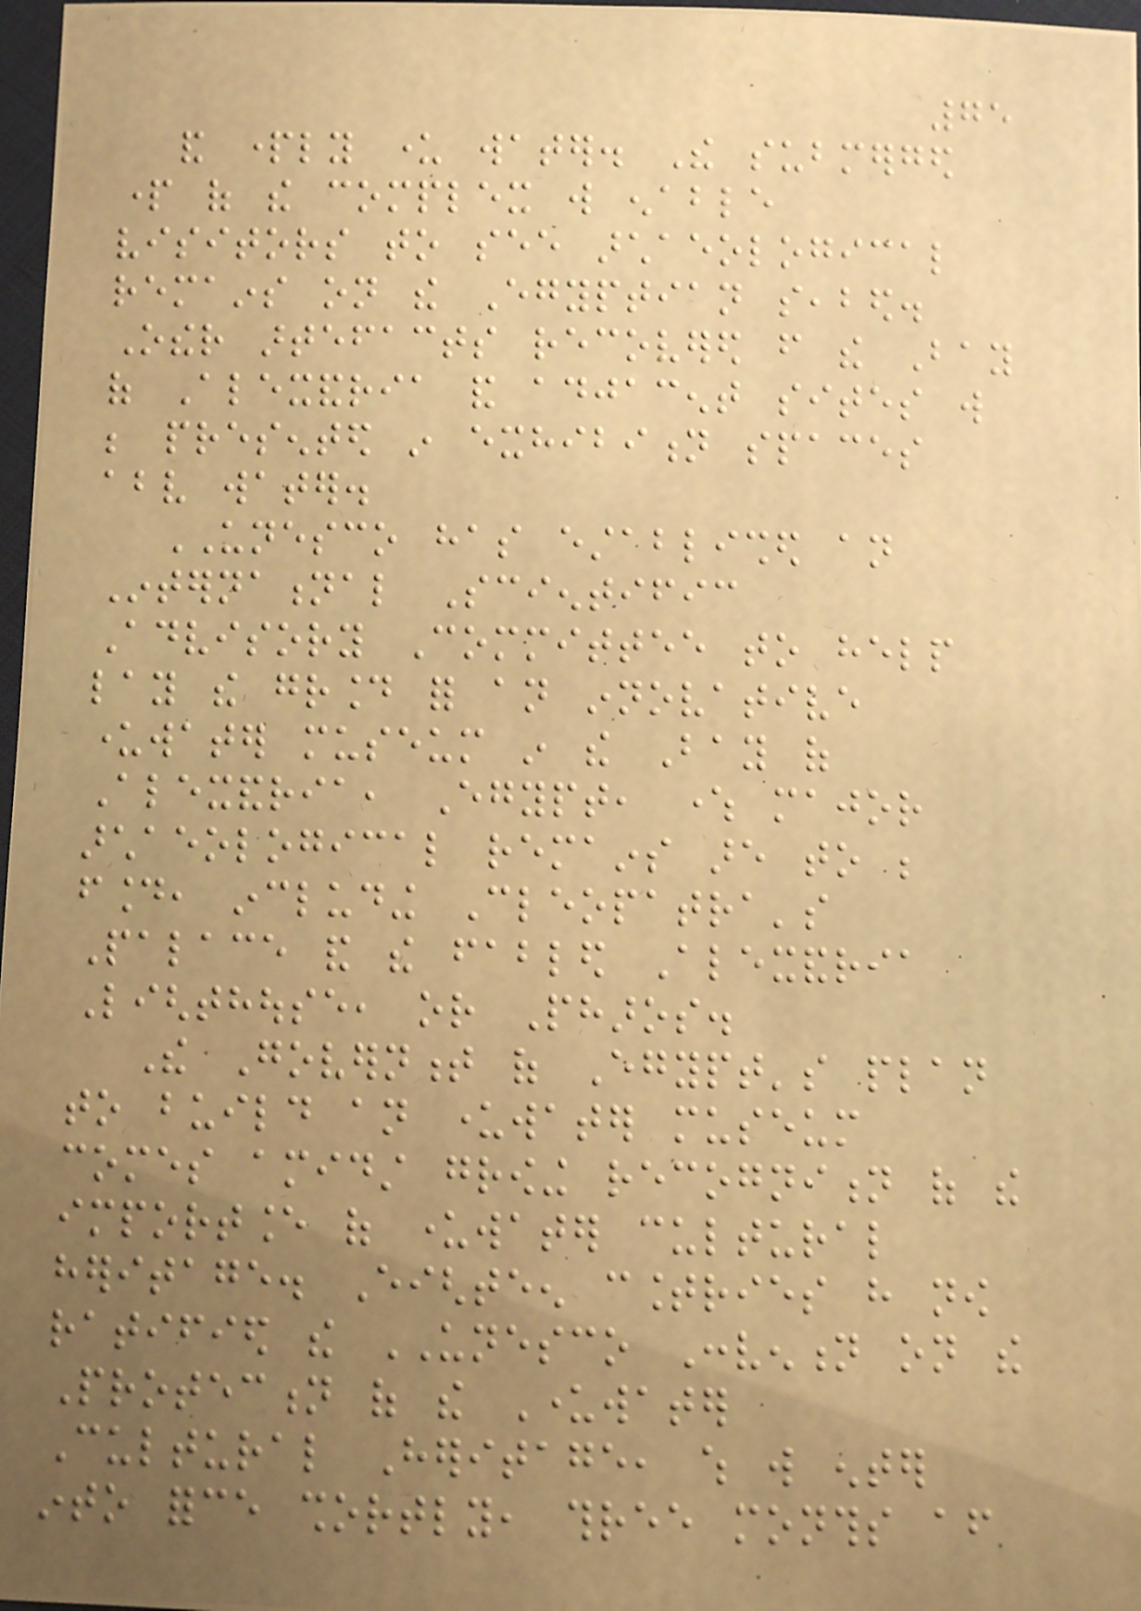75
and partly under water. The submerged
part of the complex will enable
visitors to see archaeological
remains on the Egyptian seabed.
Other artefacts recovered from the Bay
of Alexandria and adjacent sites will
be presented in exhibition spaces
above water.
UNESCO has established an
International Scientific
Advisory Committee to help
lay the ground for an innovative
underwater museum in the Bay of
Alexandria, Egypt, where major
archaeological remains are to be
found, including Cleopatra's
Palace and the fabled Alexandria
Lighthouse, or Pharos.
The Government of Egypt's plan
to build an underwater museum
comes amidst growing recognition of the
importance of underwater cultural
heritage. Eighteen countries have now
ratified the UNESCO Convention on the
Protection of the Underwater
Cultural Heritage, which will enter
into force shortly, three months after
